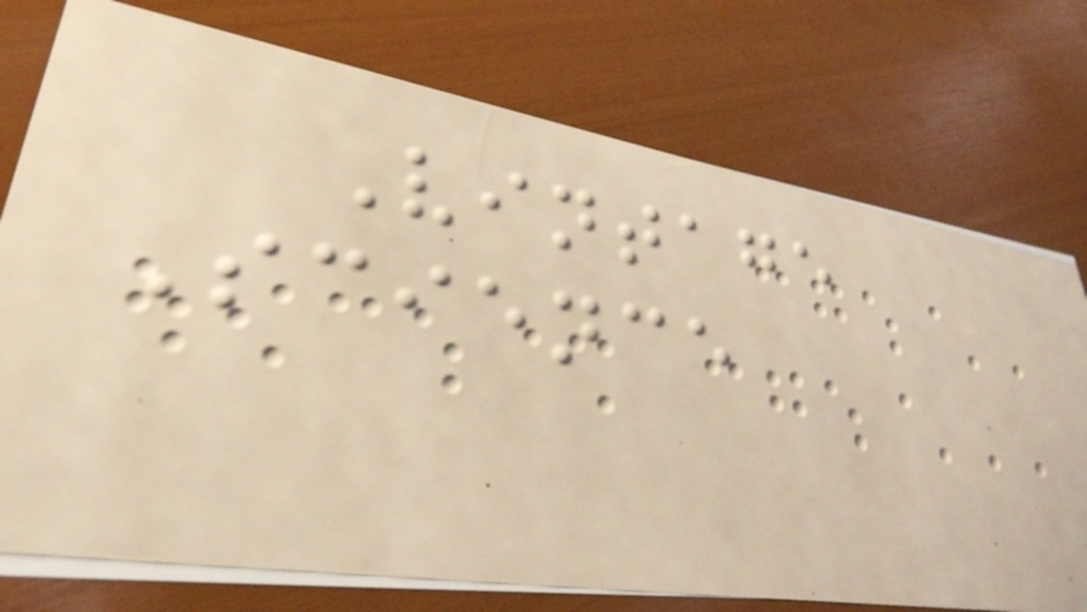Vintage
Science
